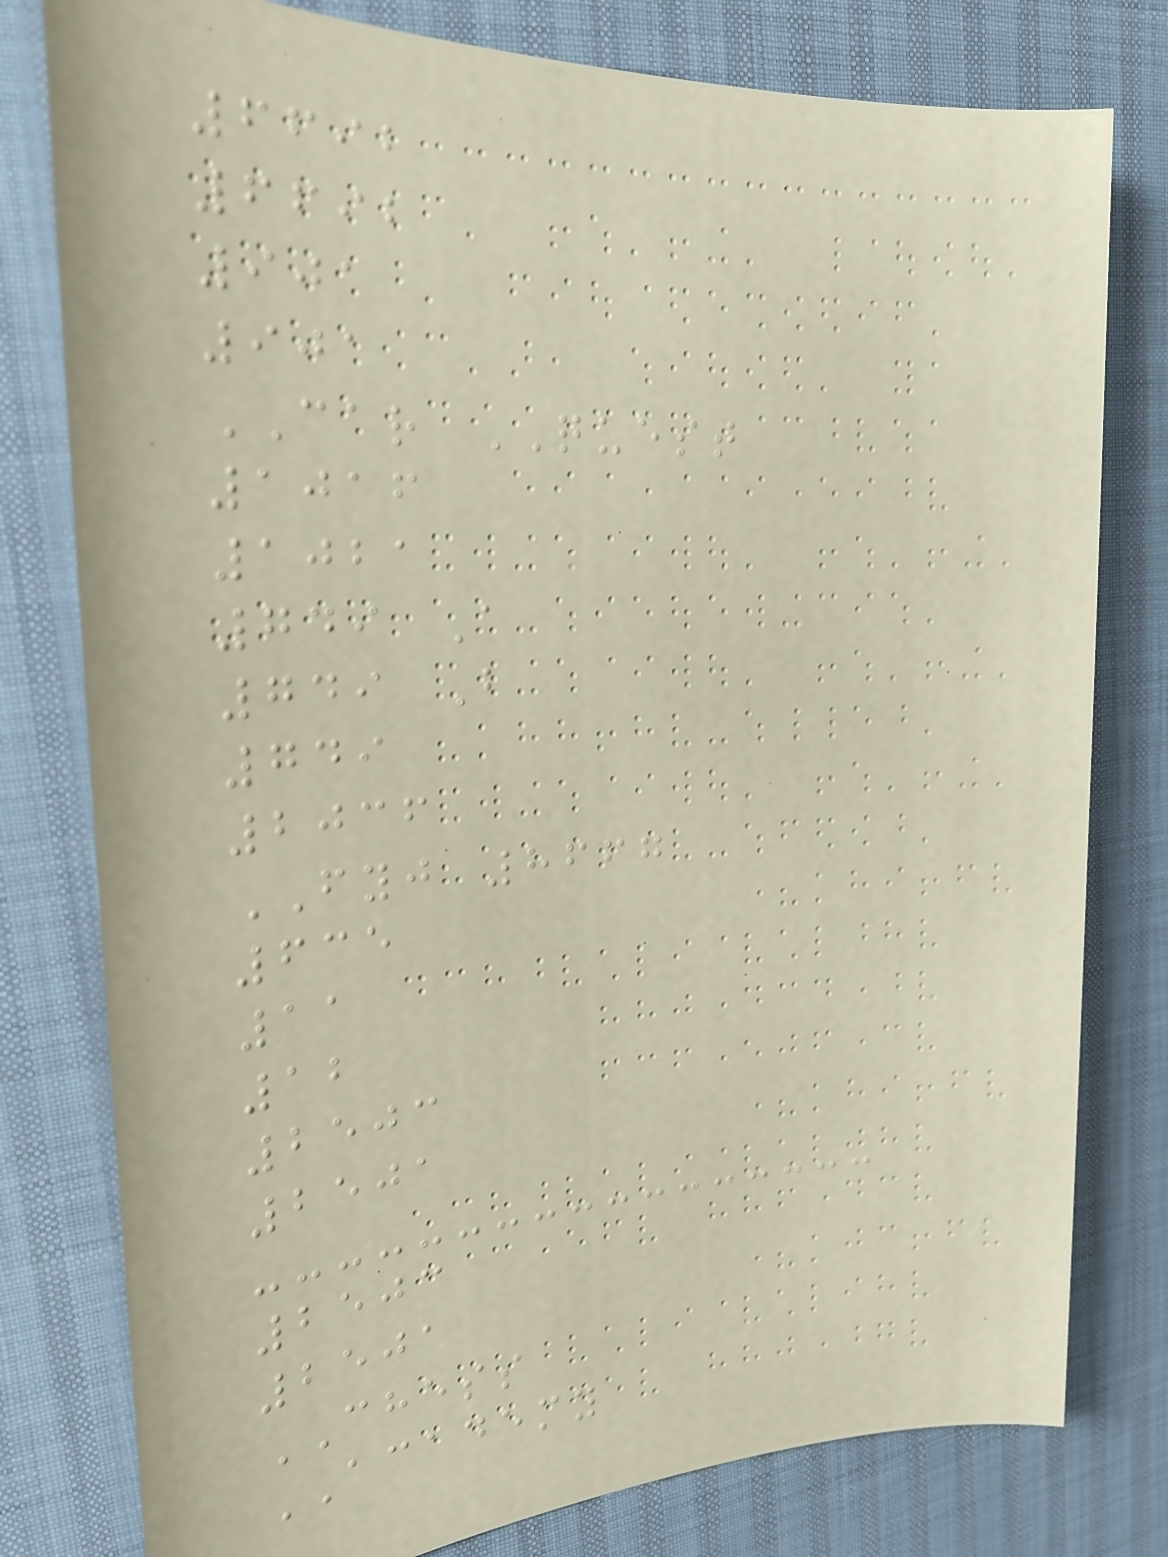6692
6692
901
901
CAR QUEST
1016
1021
749 A
749 B
749
2036
FYJ 8667
635
11
12
2503
2501
2503
2501
CHESS
ACADEMY
